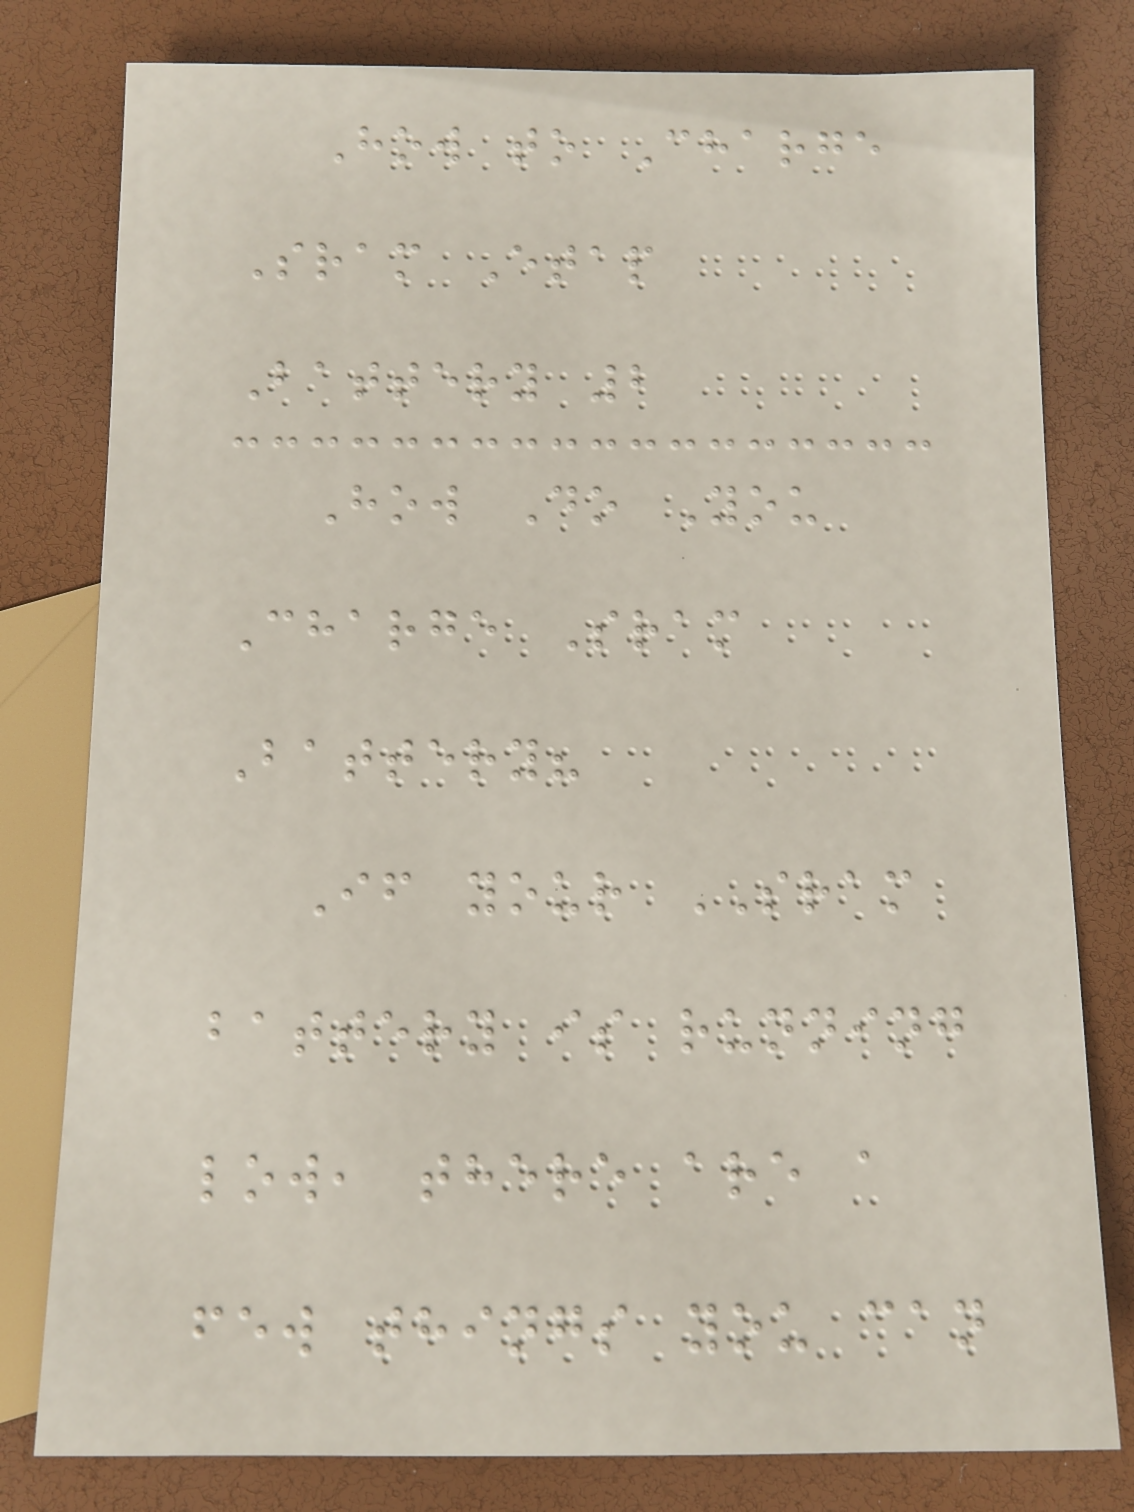How to Charge
Sram Etap
Battery 2
How Do You
Charge Sram
Battery?
If your SRAM
battery is running
low, there are a
few things you can
